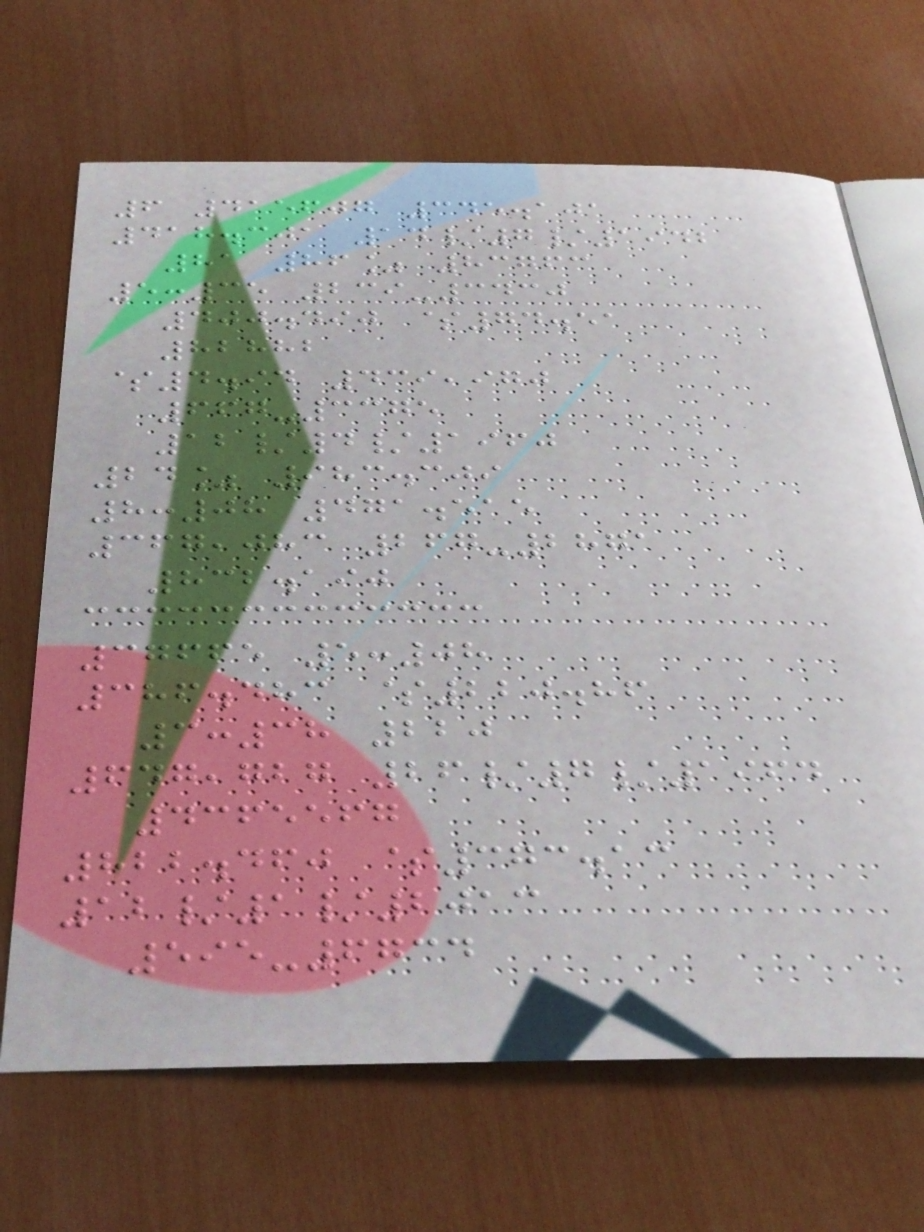6 415607 345.101
418.301 14/7/1942
81 86% 83763
5:35 239-3430
400.490 $74.51
82882
$4.94 439,970
667-3375
12/4/1960
24% 983.309
8:08 471.515
367,083 267-2871
832.190
37665 5:08
386.483 $220.86
3:38 220
647,727 26/7/1964
4365567
822.460 $373.13
12/1/2013
595-6734
